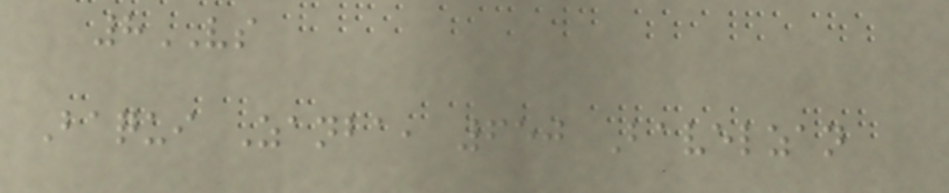8VS
Baqui Zanba, 650 Bavelzan
